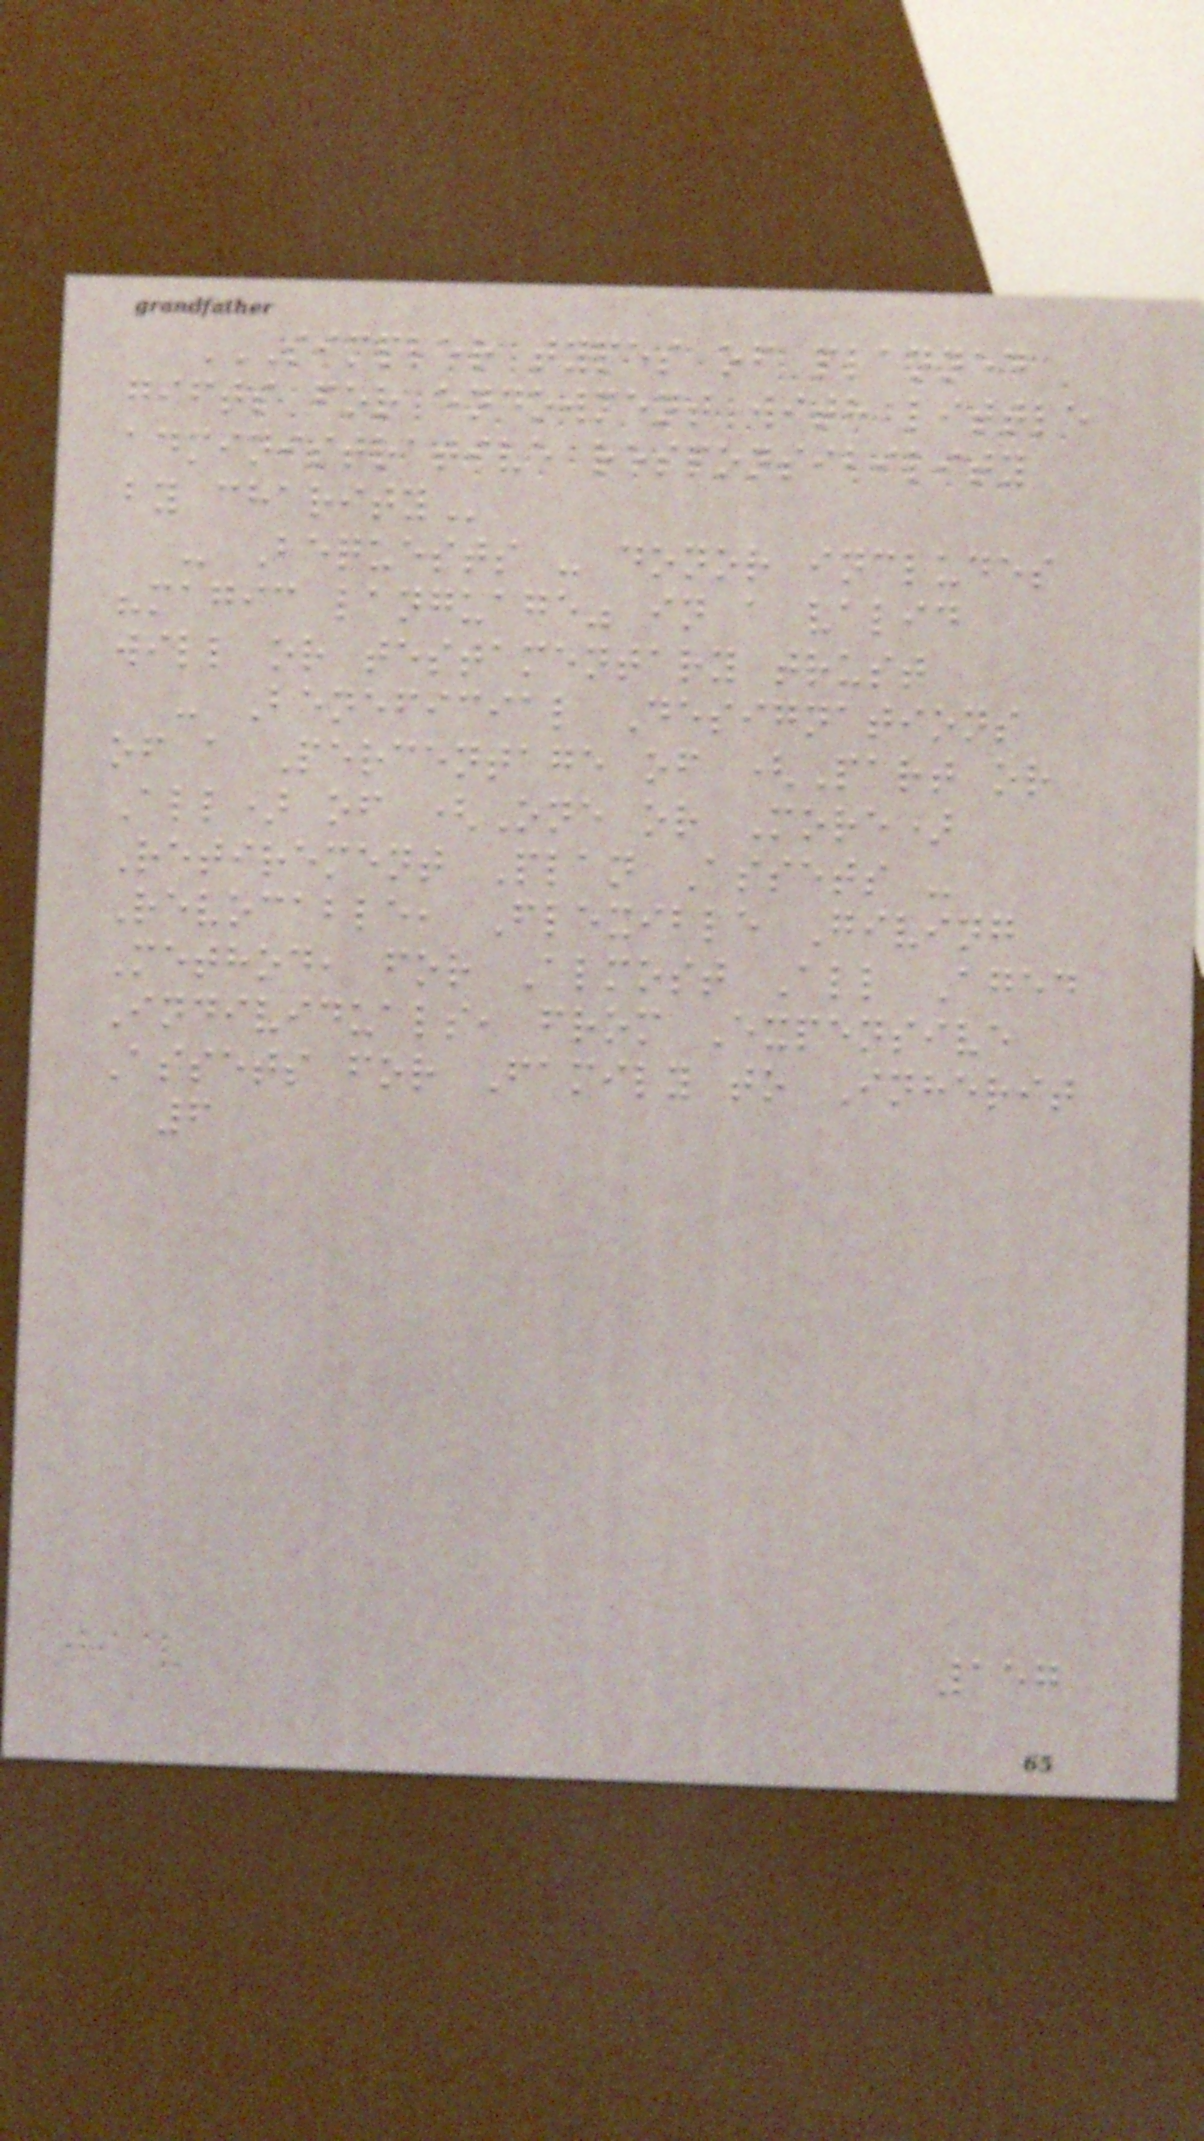SIMPLER TYPES OF PLANNED
GIFTS FOR ENDOWMENT WITH LITTLE
ADMINISTRATIVE RESPONSIBILITY
BY CHARITY
- Bequests - donor includes
"magic language" in a valid
will or testamentary trust
- Beneficial Designations
of a Percentage of (Part or
All) of (One or More)
Retirement Plan Assets -
Revocable, Flexible Giving
Method, for Almost All Aged
Individuals, from Expensive
Assets for Family to Inherit
6
157
